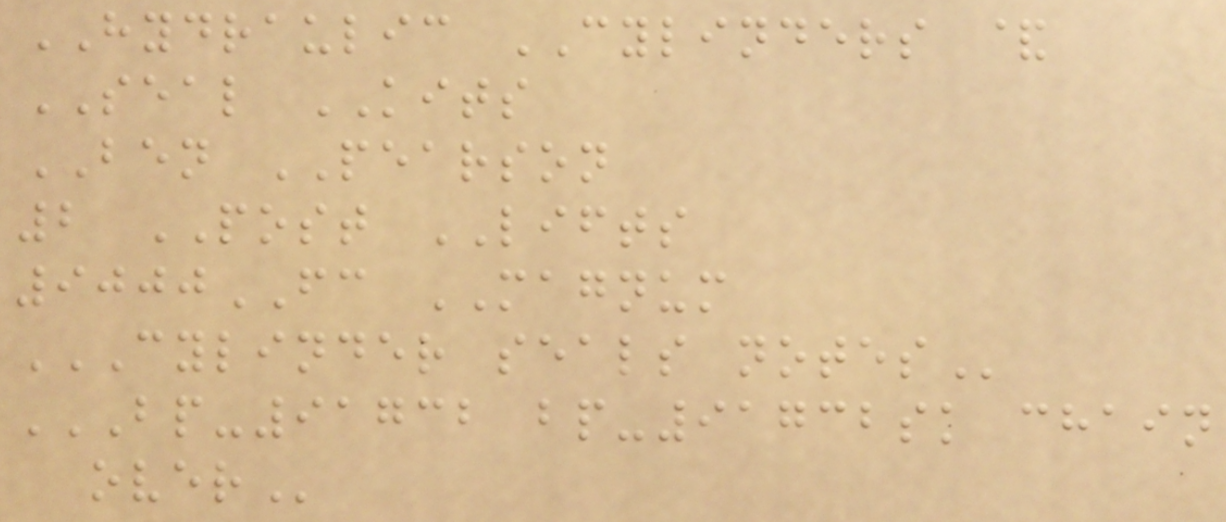HYDRAULIC CYLINDERS &
SEAL KITS
BEN PEARSON
2 POST LIFTS
9000FC MAGNUM
CYLINDER SEALS NOTES
BP-91732 BP-91732SK CHAIN
OVER
